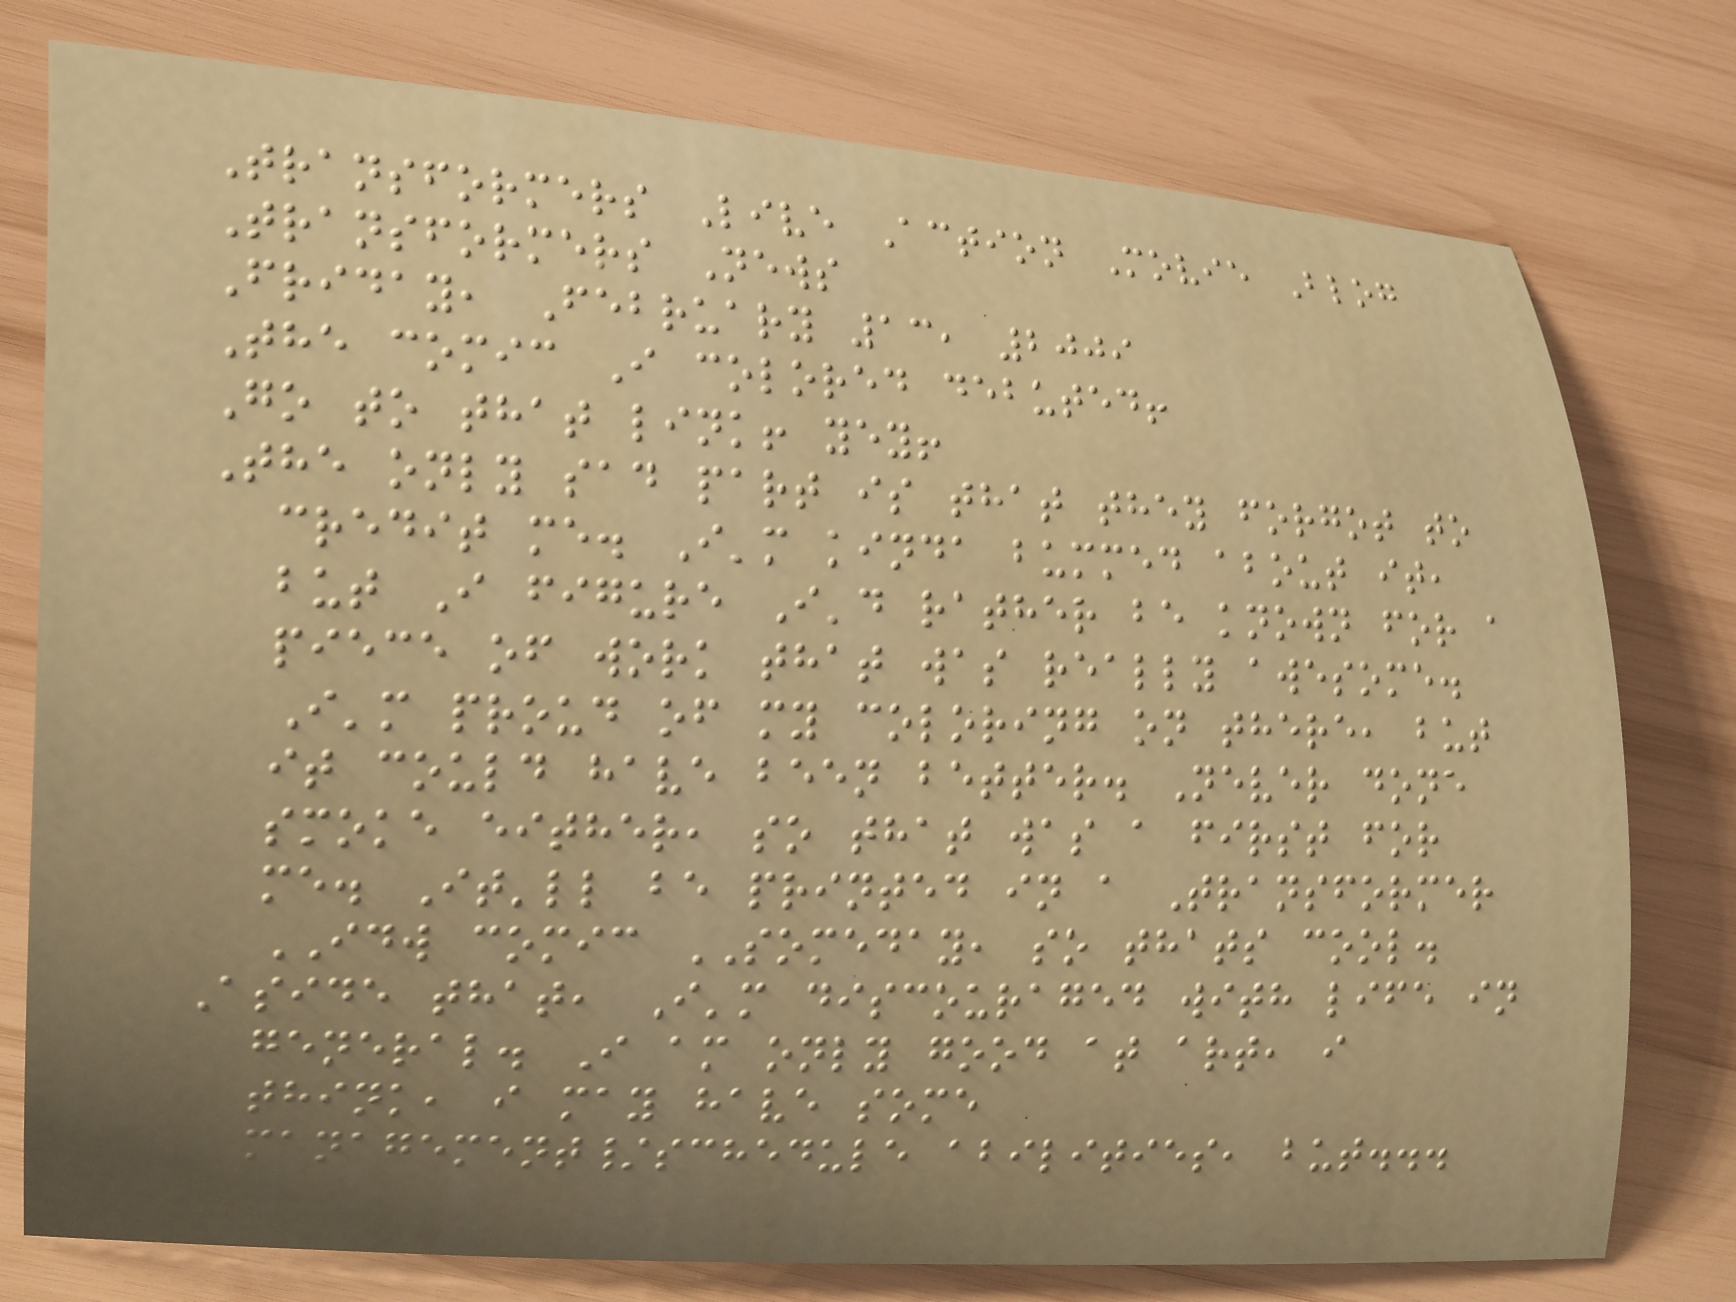Transformers Live Action Movie Blog
Transformers News
Friday, February 13, 2009
The comic I colored debuted!
Go to that link! yey!
The only sad part is that they forgot to
credit me. I'm kinda bummed about it,
but I figure I'd rather be known for a
piece of work that was really awesome.
I'm proud of my coloring on there, but
it could have been better. Never done
smoke either, so that was a first for
me. It'll be printed in a Transformer
IDW comic SOMEDAY, so thats cool.
Aside that, I'm discouraged with life in
general. I am only good at art, i
think, i may have some
management/schedule abilities, but...
